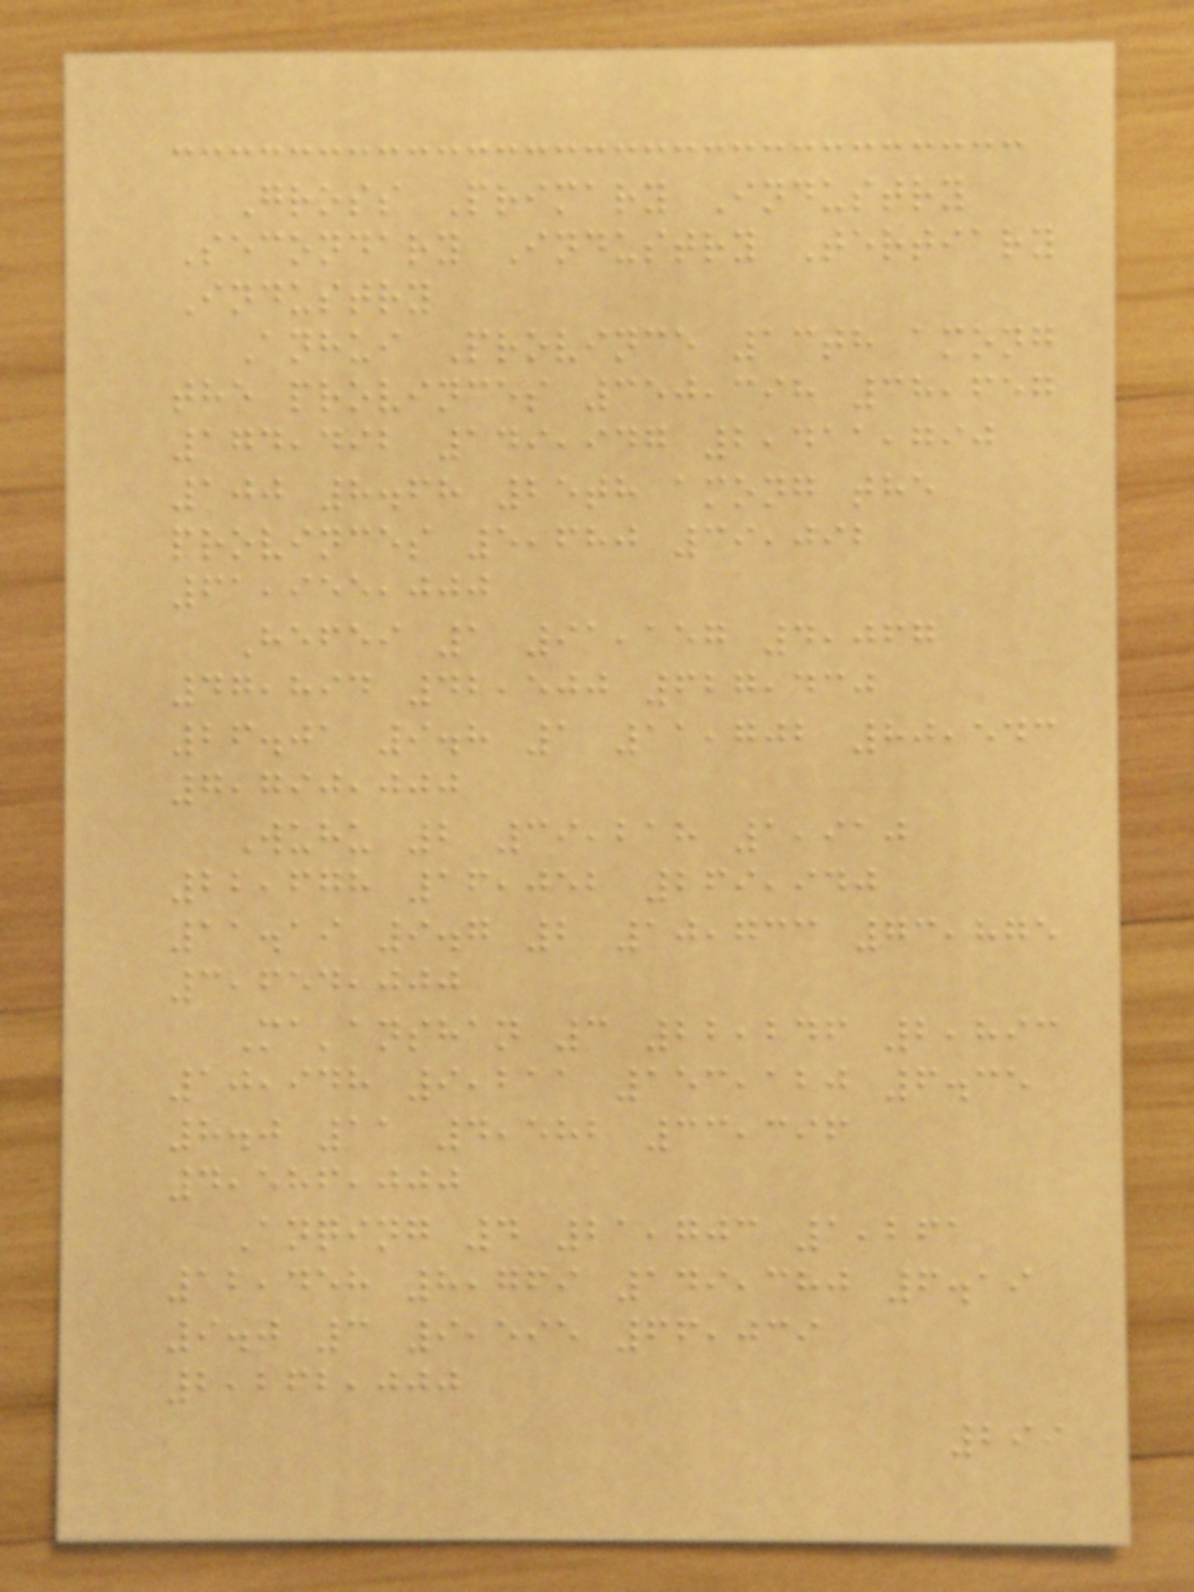Gross Primary Industry
Secondary Industry Tertiary
Industry
Anhui Province 13th among
the provinces 350,398 38,657
174,492 149,947 2,411,790
100 8.68 25th among the
provinces 5,680 39,092
61,955,000
Hefei 1 91,157 4,067
47,894 42,500 627,430
26.01 9.8 1 11,702 80,543
7,790,000
Wuhu 2 39,218 1,910
22,678 16,052 269,940
11.19 9.7 2 10,733 73,875
3,654,000
Ma'anshan 3 22,246 2,893
10,948 9,211 153,120 6.35
8.0 11 4,582 33,396
4,586,000
Anqing 4 21,703 1,261
12,458 8,769 149,380 6.19
9.0 3 9,595 66,039
2,262,000
299
